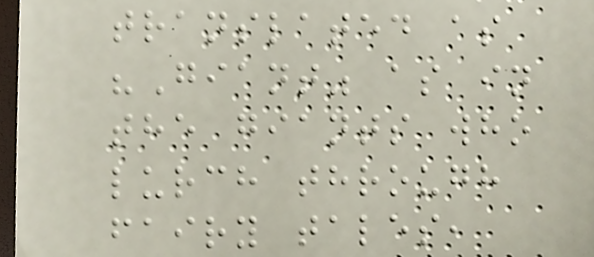translated as
"Giant" as in
the giants who
lurch through
fairy tales,
